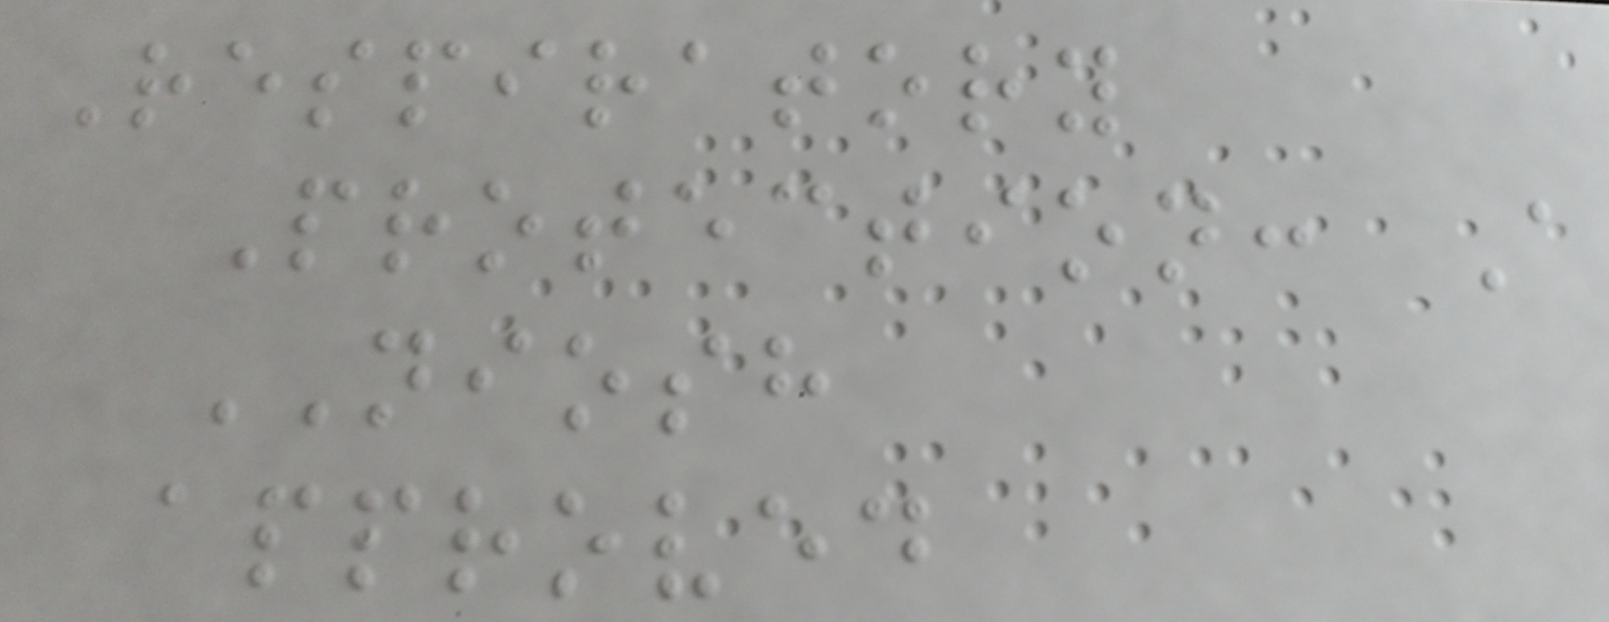Respiratory
Protection: A
NIOSH
approved
